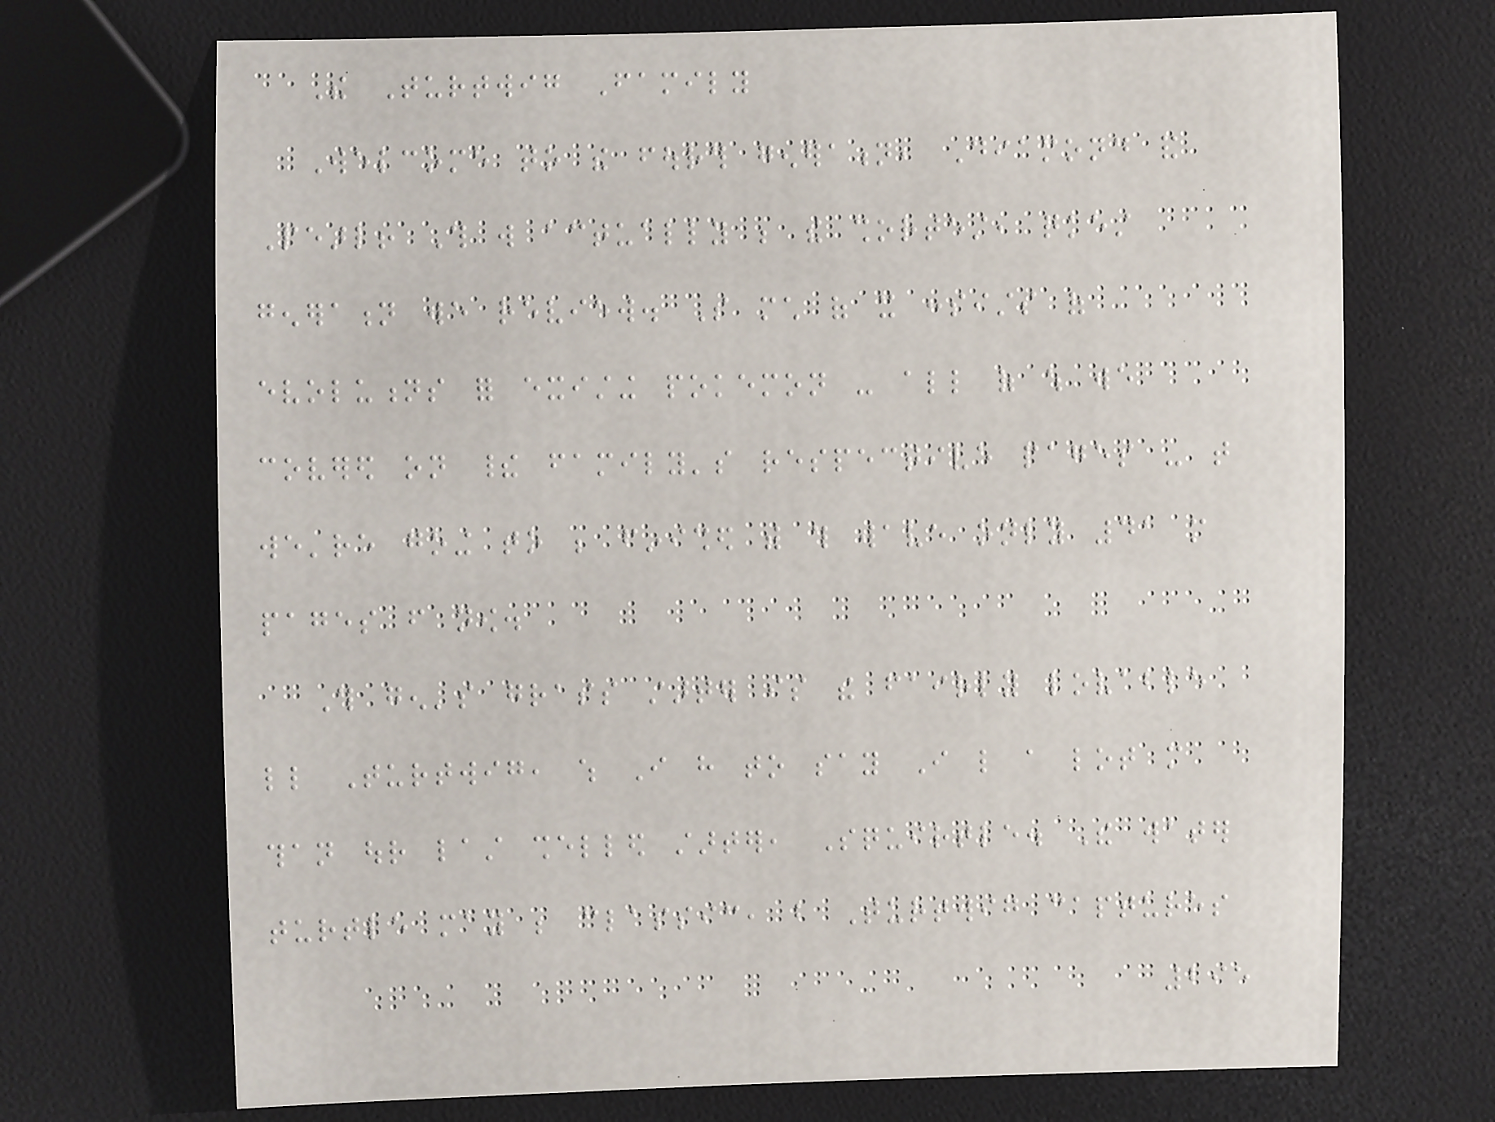The Turtwig Family
Welcome to the fourth generation, Diamond and
Pearl! This will actually be the shortest, quickest
generation we review. So much of it consists of
evolutions for existing pokemon - all of which we
covered on their family's respective pages - that
we're going to be finished with this wave only 41 more
pages from now.
This gen's grass starter is the fairly lovable
little Turtwig, which I have to say I like a lot more
than our last shelled starter, Squirtle. The water
turtle may be classic, but Turtwig captures
295
